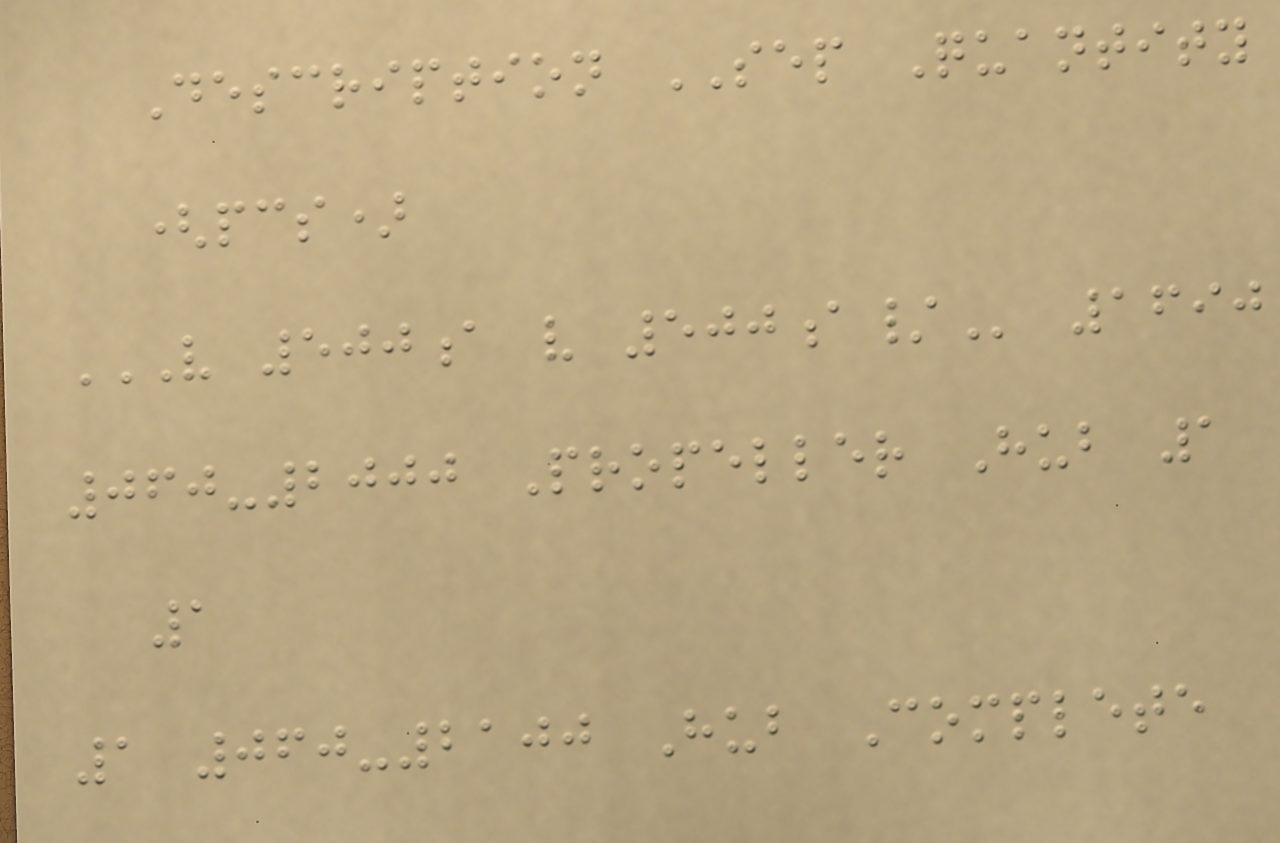Description SEP Quantity
(pcs)
V 500A V 500A/ 1690
060-2000 Propeller Hub 1
1
1 060-2100 Hub Complete
